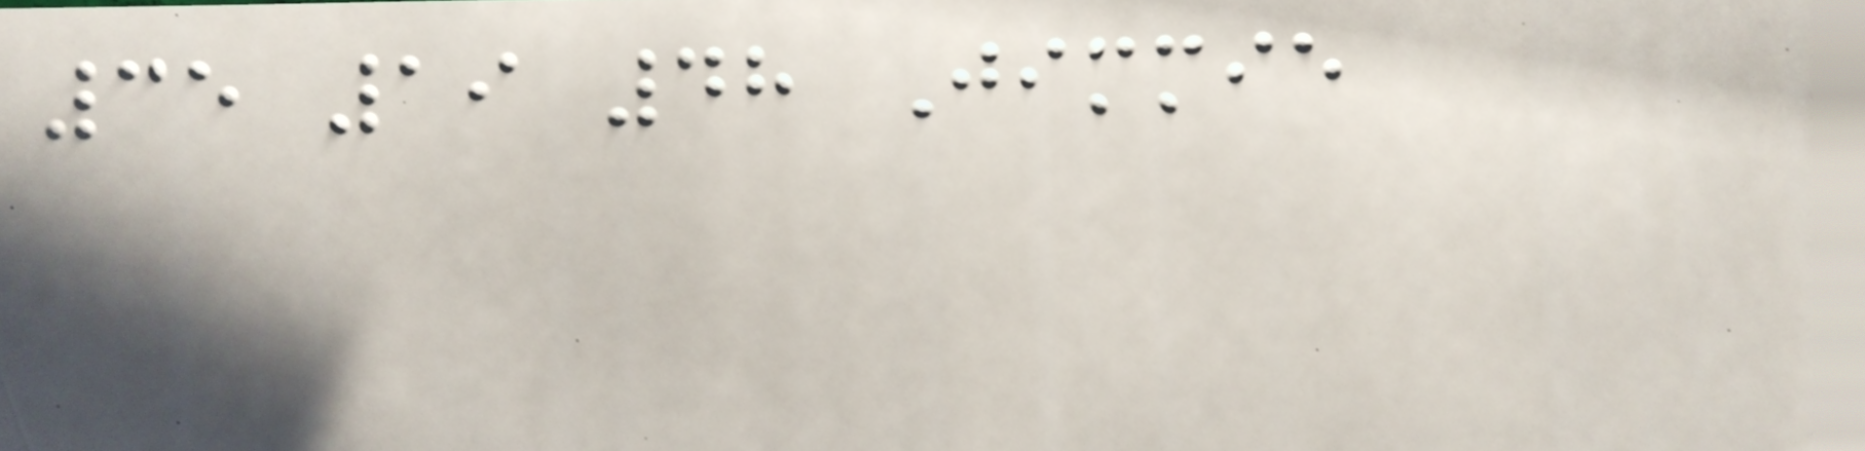35 19 48 Jimmie
